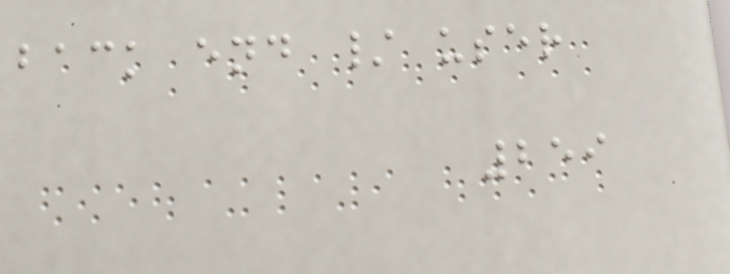back end / user
259
